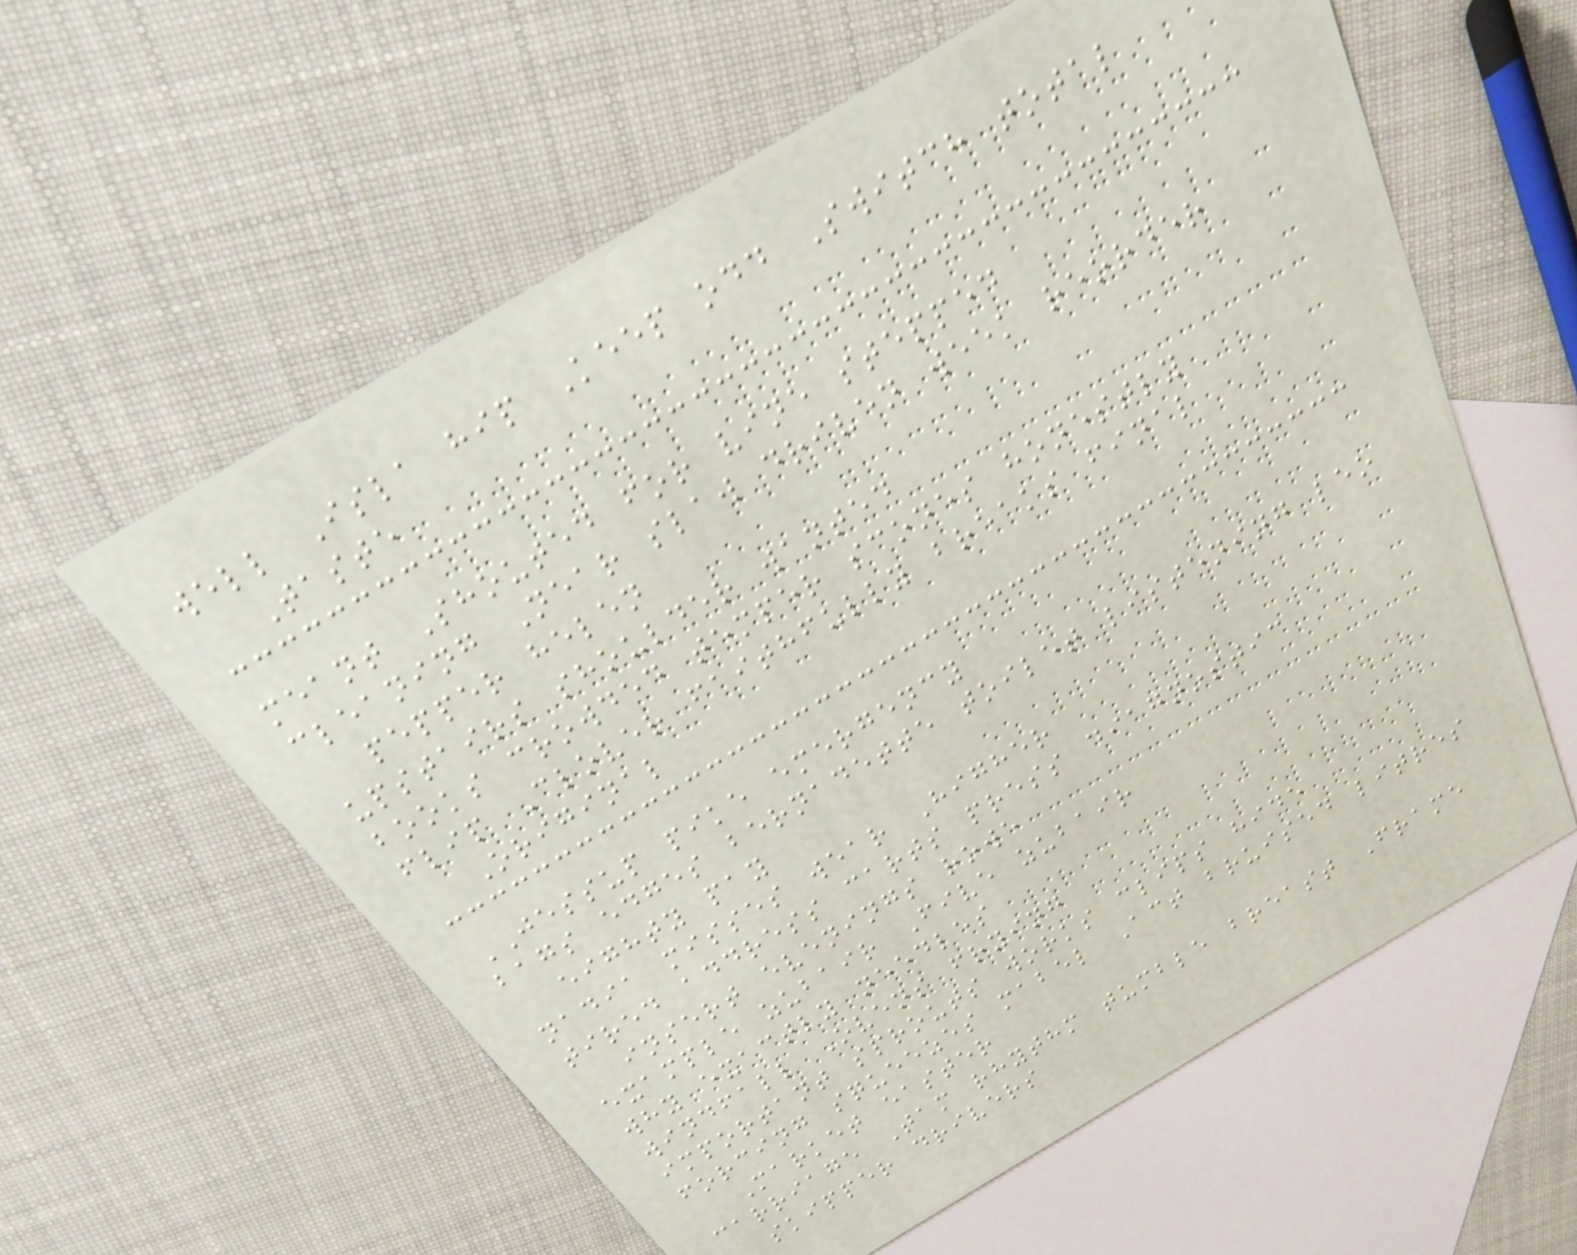well Isla hip Keep odd Switch total
Taste
meant Shouted for vine stepped
cleaning Near slaw driven week reorder
pepper helen
upstairs shoulder wanted
books crowded temper scones honestly
flip Clover faithfully breaks final
Original
JESSUP pike emergency
bags edges bernadette toilet listening leo
eighty pay
nadia misses wear Higher
tired address carts press diagnostic
insert evenings rowe
example zubair Five zubair
why exactly needles
windfall Ovens frying
important sprouts works clips hide
forcing squeezes mabel Act bruised litres
Market easter
carriage Tam rhythm tumble breast Frame
skipper drivers
